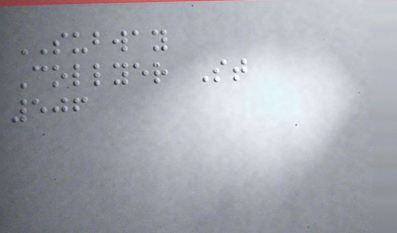SUBWAY
Collyer St
506
